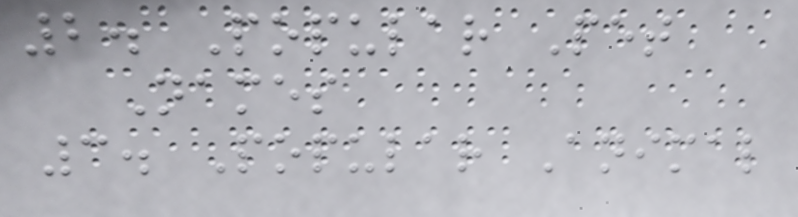2. Popular Pet
Names
3. Popular Animal
